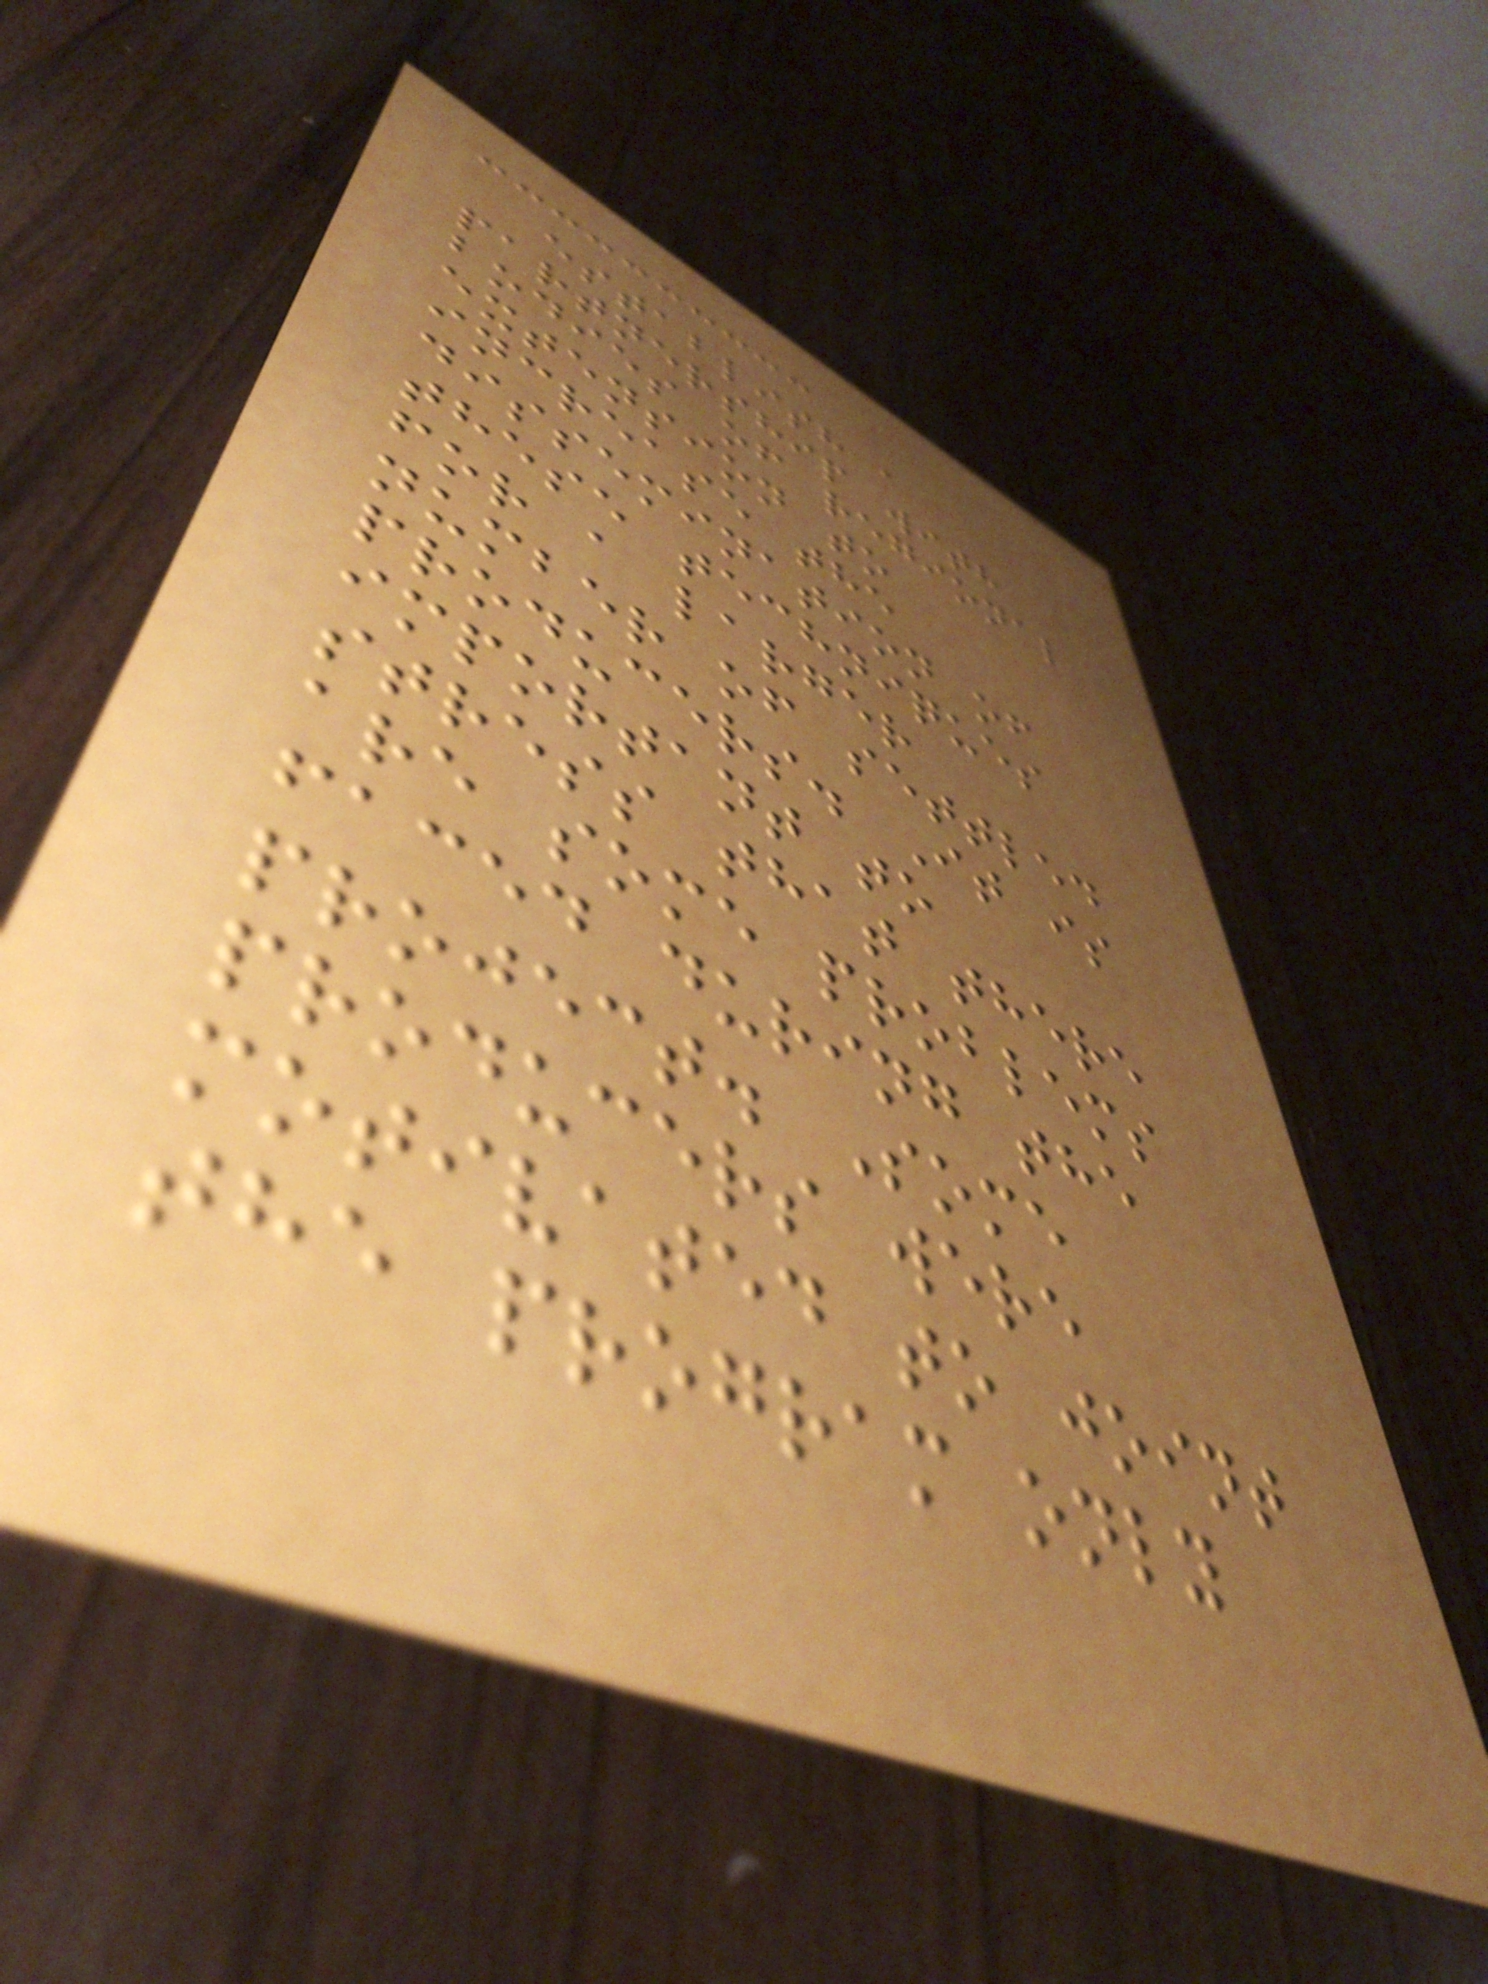establish a
partnership with
bodies of regional
extension to
increase the
dissemination of
these techniques
for a larger
number of settled
producers. It is
important to
stress that there
are some problems
faced during the
project. Some
producers were
motivated to joint
the program only
